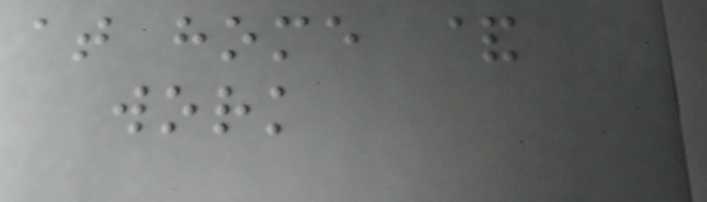at home &
work
